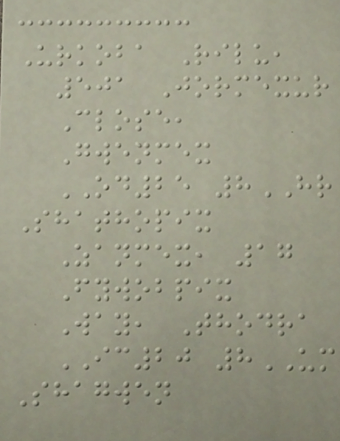Urkoba Rilu,
501 Jormexur
Close,
Gwenmex
OD25 8HR
Shathopix
Zanmex, 17
Fywobpix
Way, Thodra
IC20 8UM
Shagwen
